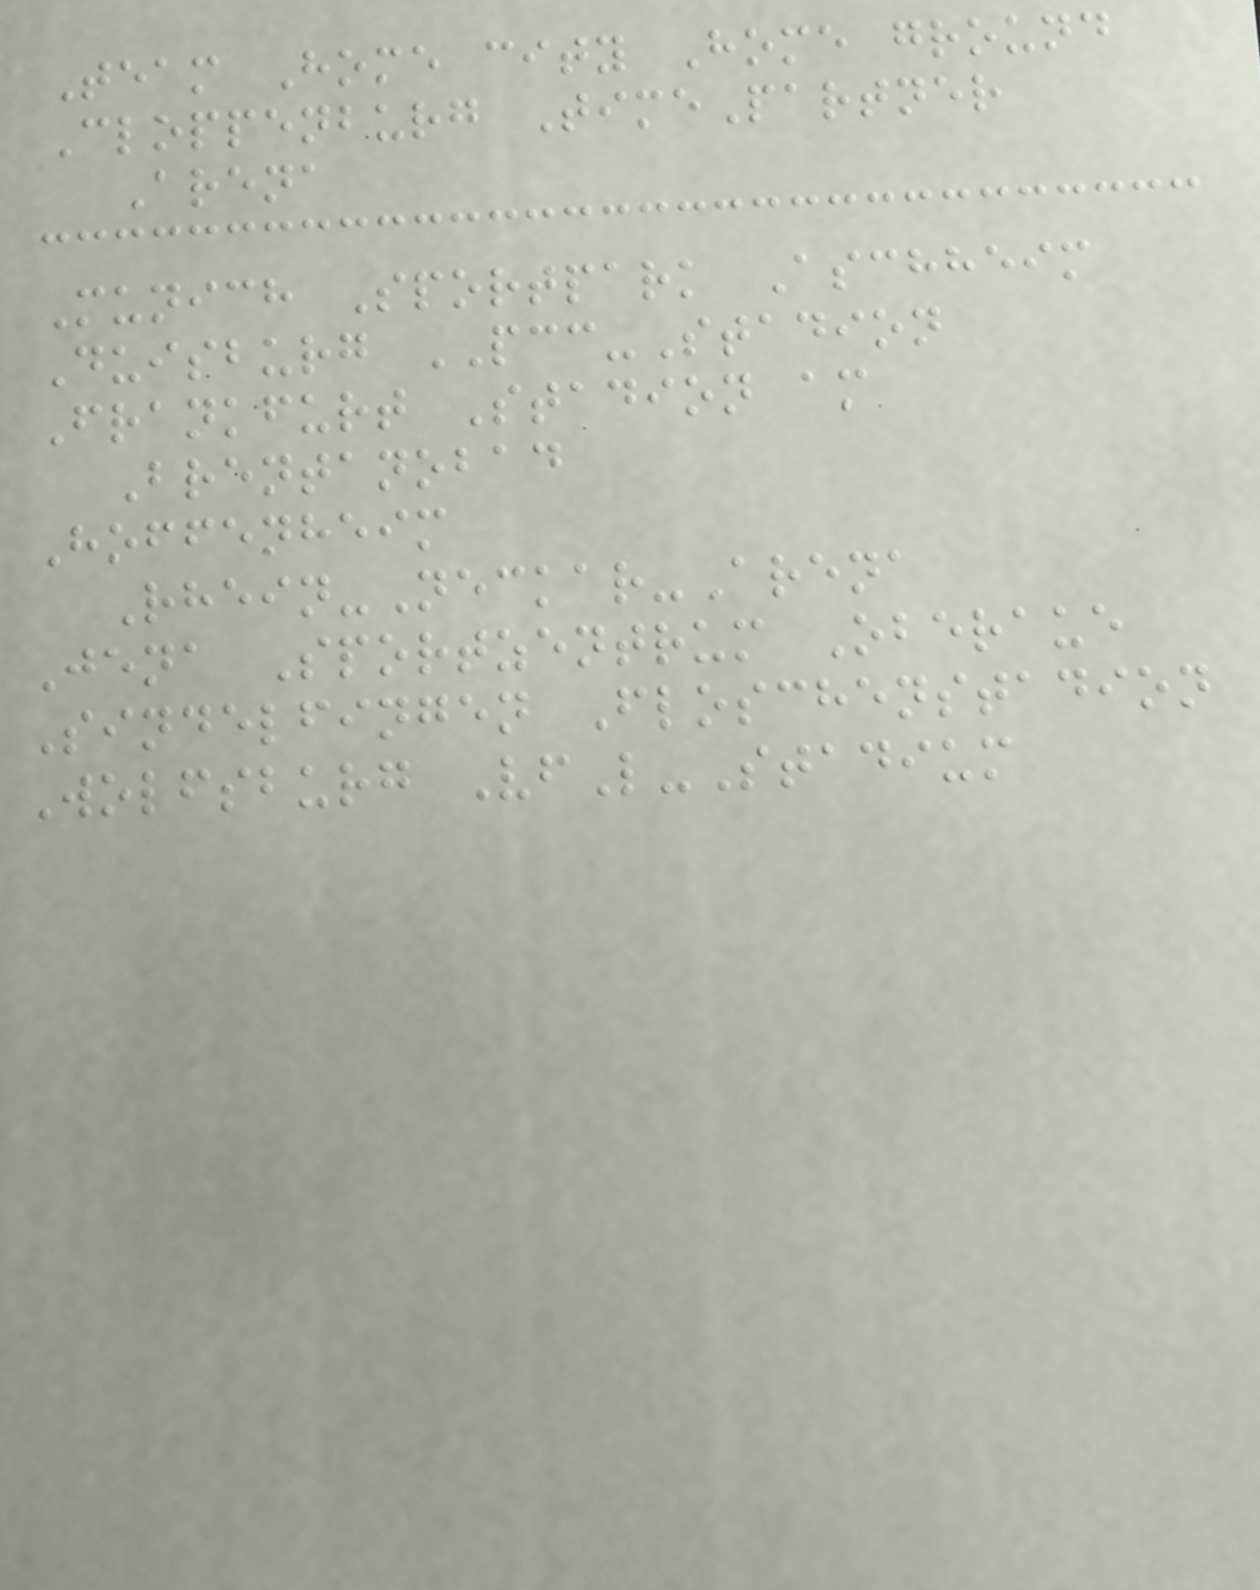Team Home city Home ground
Cloppenburg TimePartner
Arena
Munich Sportpark Aschheim
Duisburg PCC-Stadion
Frankfurt Stadion am
Brentanobad
Hoffenheim
Rhein-Neckar-Arena
Jena Sportzentrum Oberaue
Sindelfingen Floschenstadion
Wolfsburg VfL-Stadium
